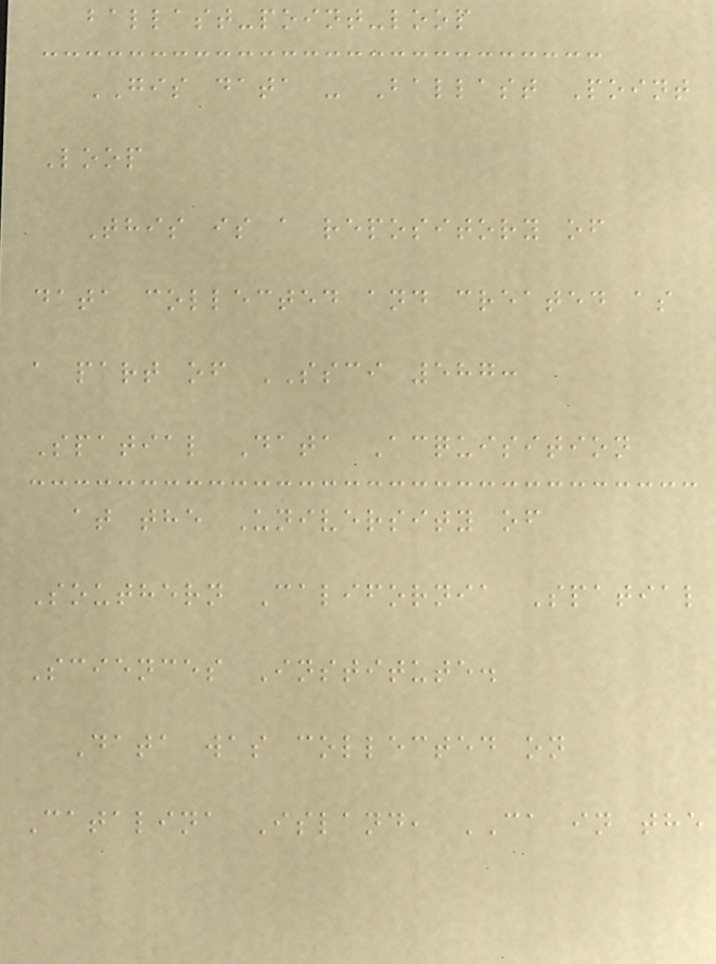ballast-point-loop
GIS data - Ballast Point
Loop
This is a repository of
data collected and created as
a part of SSCI 587:
Spatial Data Acquisition
at the University of
Southern California Spatial
Sciences Institute.
Data was collected on
Catalina Island, CA in the
